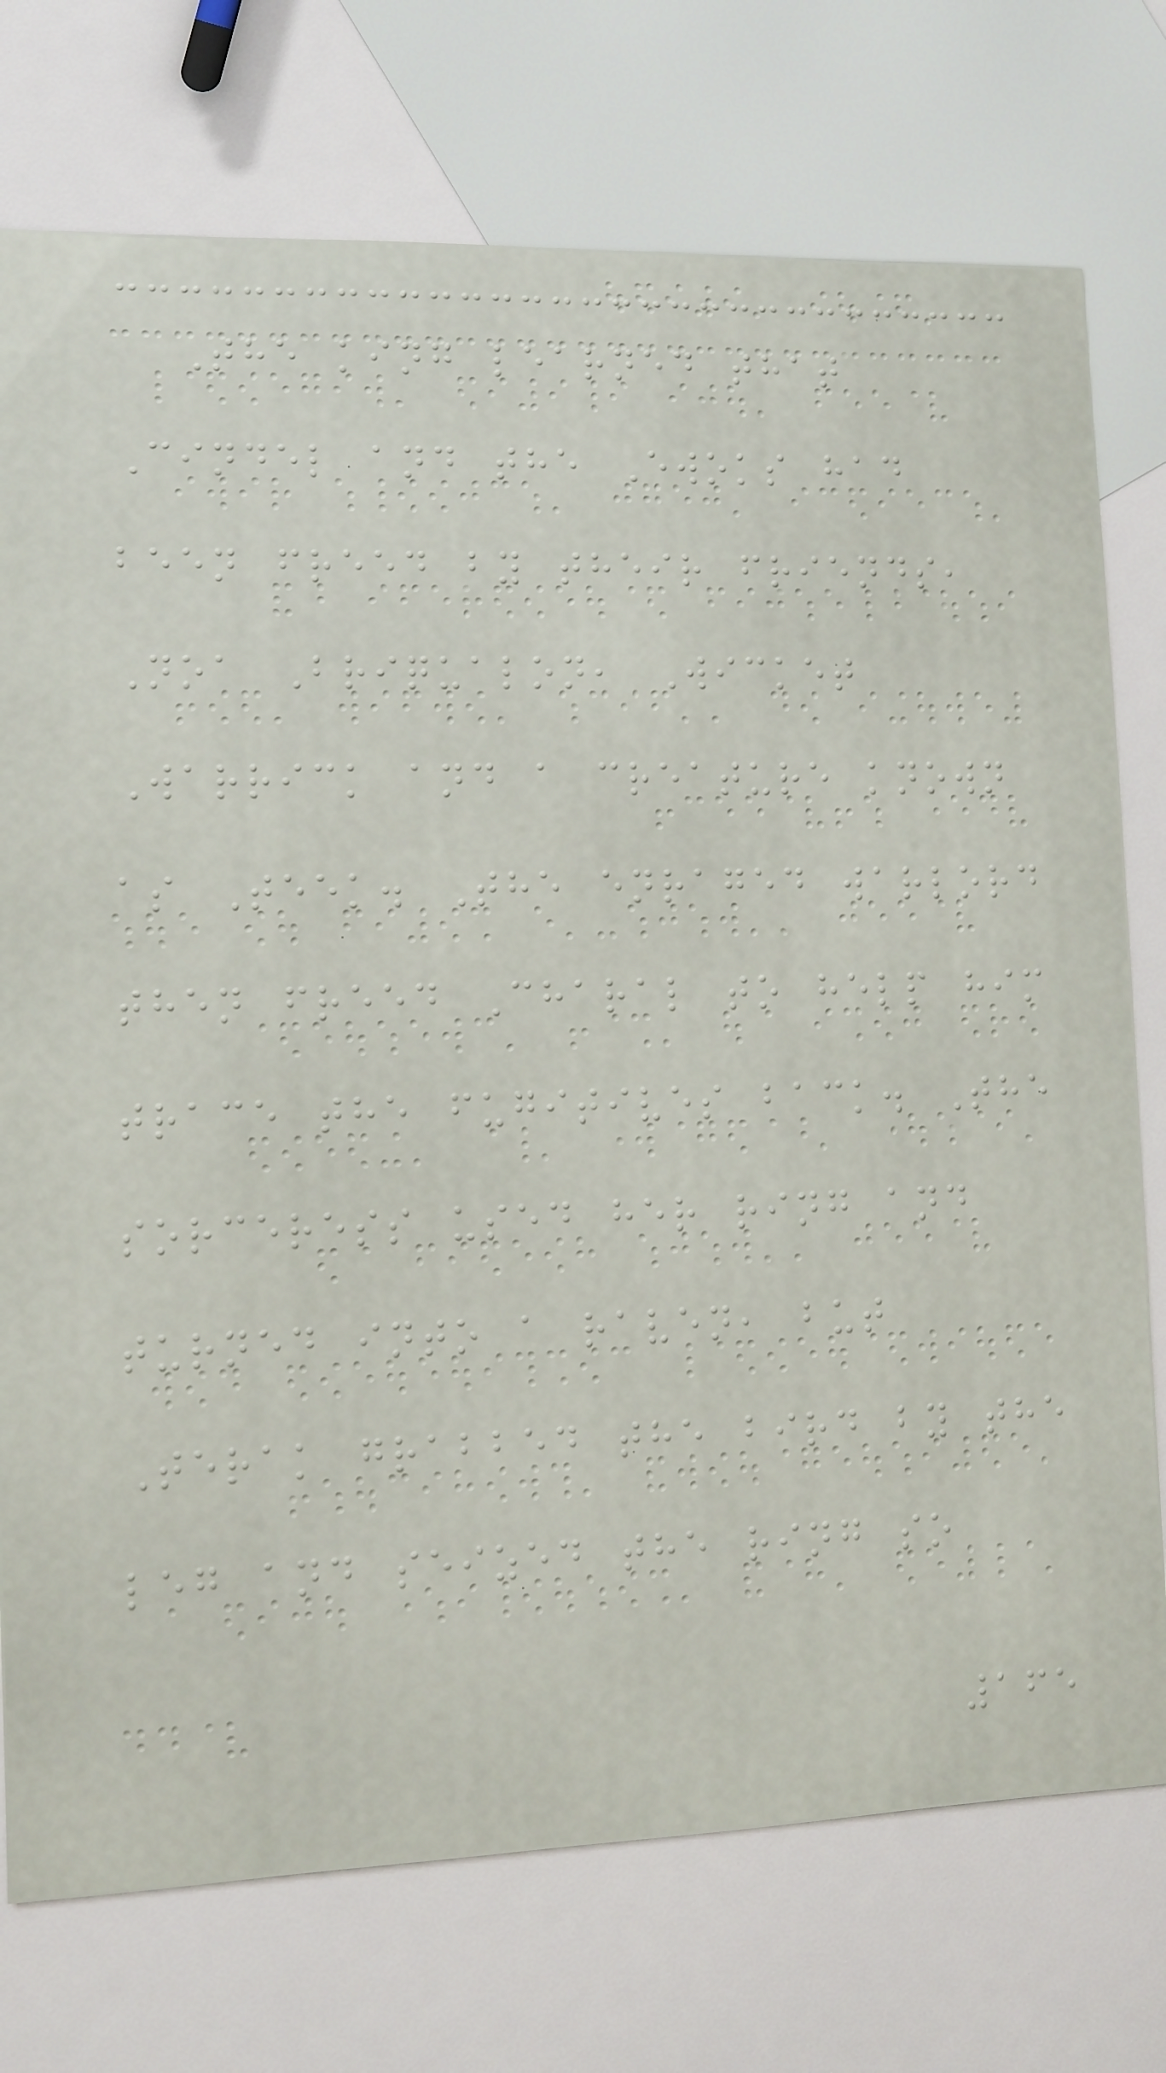The king learned that
Cindel and the Ewoks had
been freed by their friends,
Noa Briqualon, Wicket
Warrick and a creature known
as Teek. The enraged warlord
then freed Charal to help him
trace the fugitives back. The
sorceress used her ring and
turned into a raven, but
Terak grabbed the bird by the
leg and seized the ring so
165
